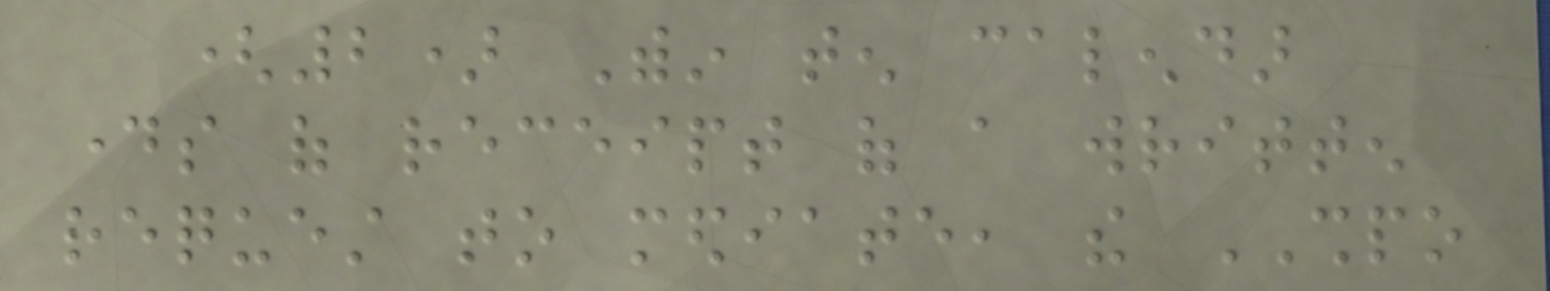(2) Within ten calendar
days of receipt of a written
request to mediate, the SHPO
